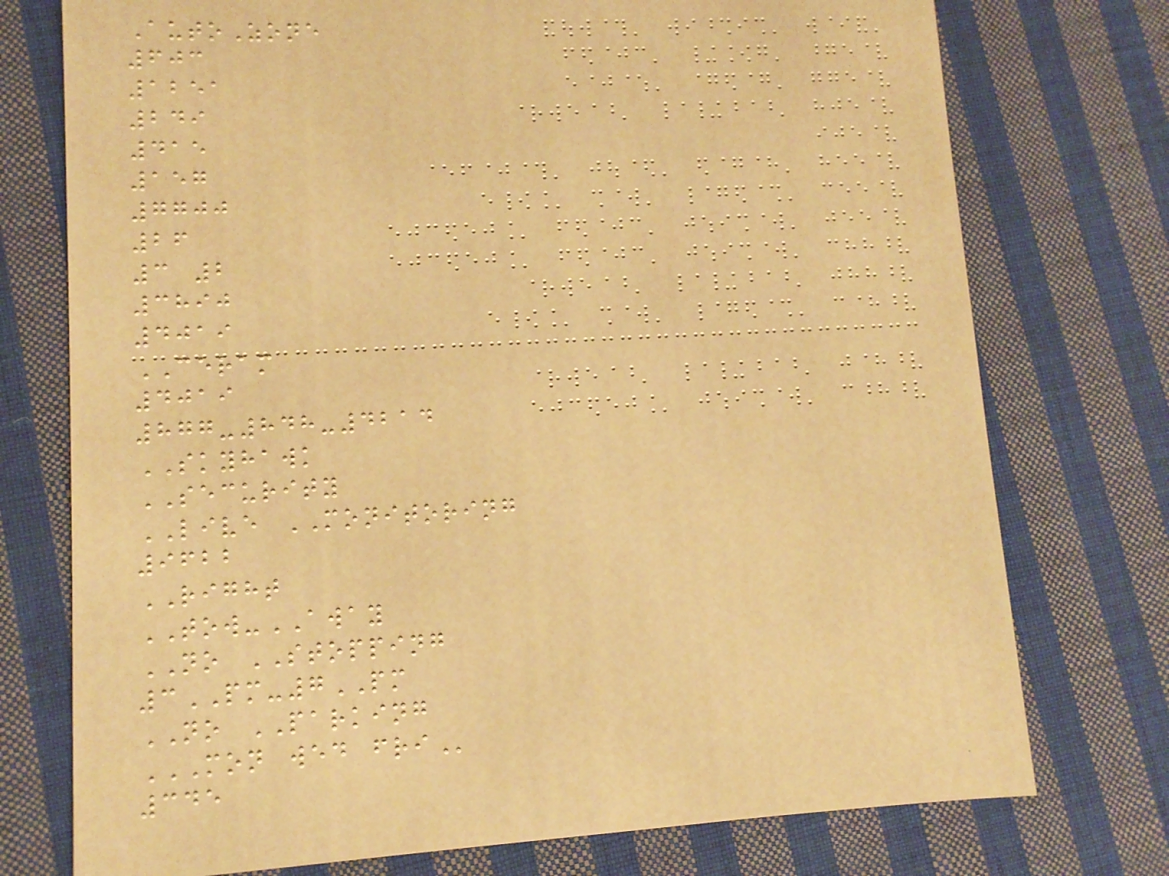AutoZone
603
1251
249
415
157
7700
26
3 2
3890
4019
CERAM
4019
877-848-4214
SKYHAWK
SECURITY
LIVE MONITORING
9622
RIGHT
TOW-AWAY
NO STOPPING
3PM-7PM
NO PARKING
MON WED FRI
345
